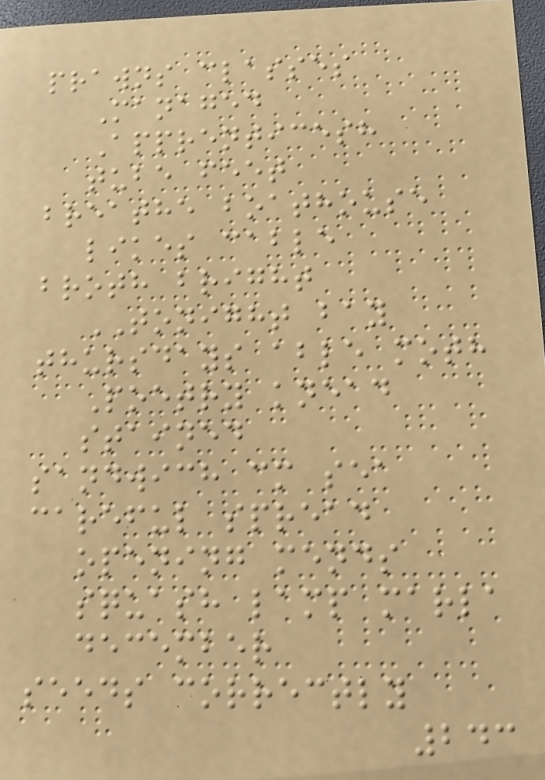prawns classes
Managed
Apprenticesh
tube feet
breathe boathouse
likes cable
broth bright
TONIGHT bay
thursdays able moth
Poetry knead
stained
sandwich cm sea
careful spread
opening mends
squash lamp marla
december
seeds correctly
243
